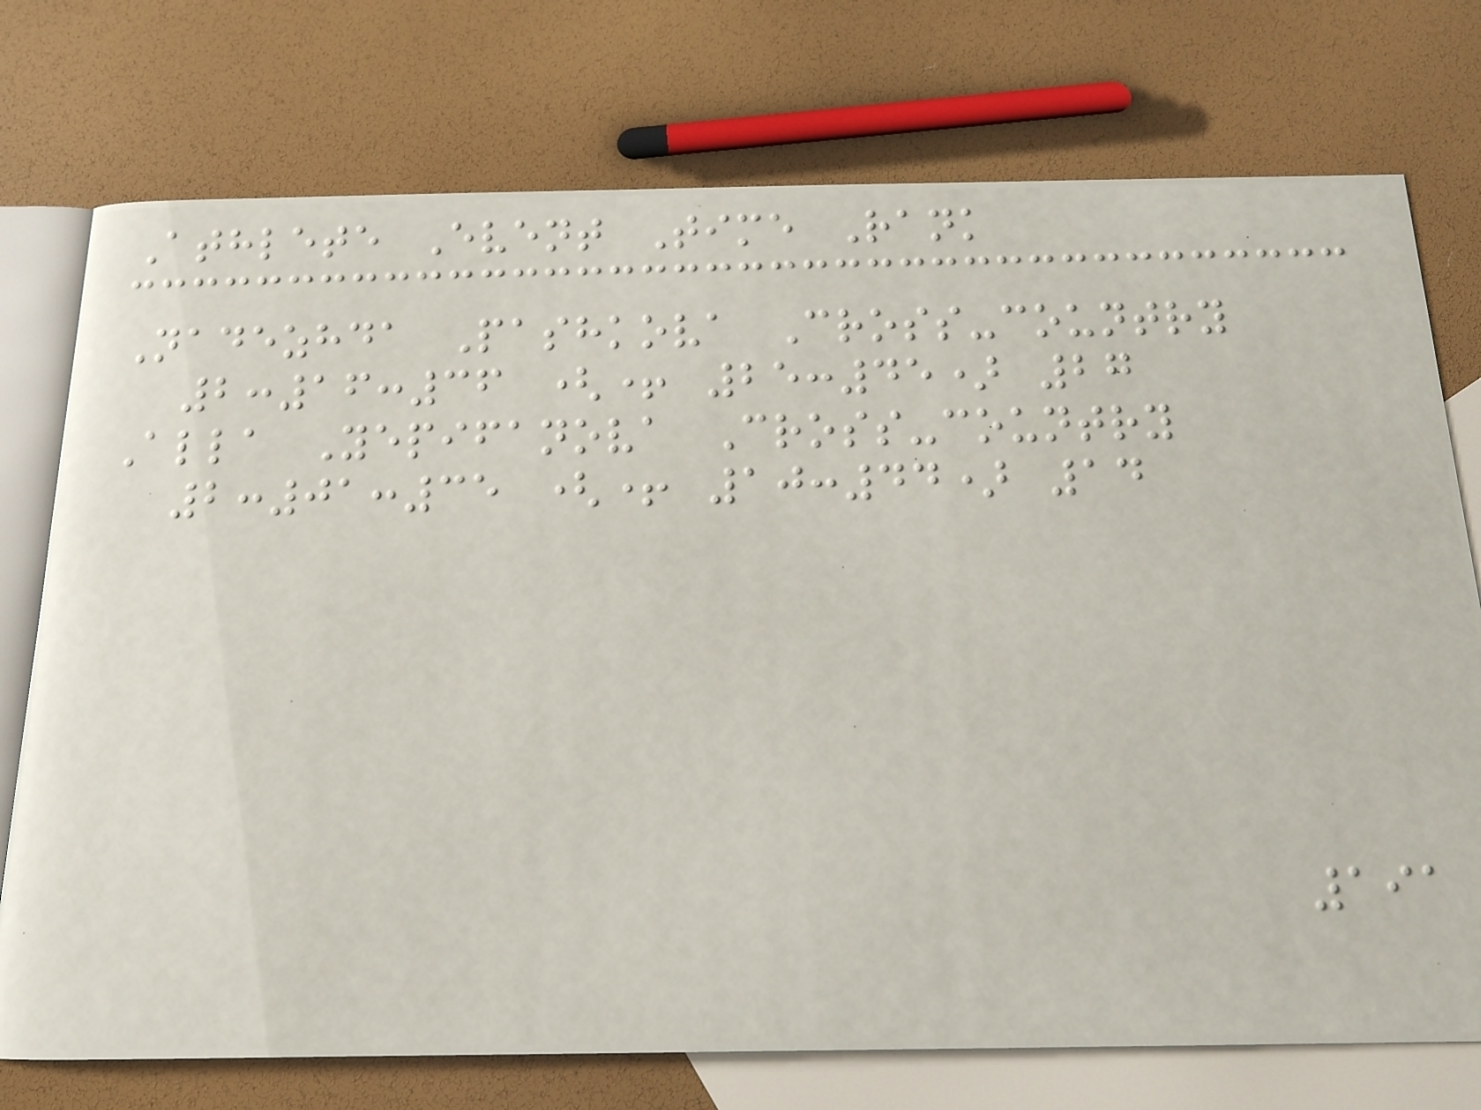Athlete Event Time Rank
Nadezhda Pashkova Cross-country
2:16:36 (+ 25:45) 27
Alla Yepifanova Cross-country
2:01:35 (+ 10:44) 14
191
